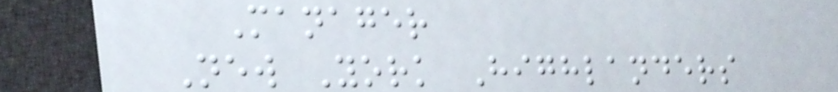Manager
New York Highlanders
